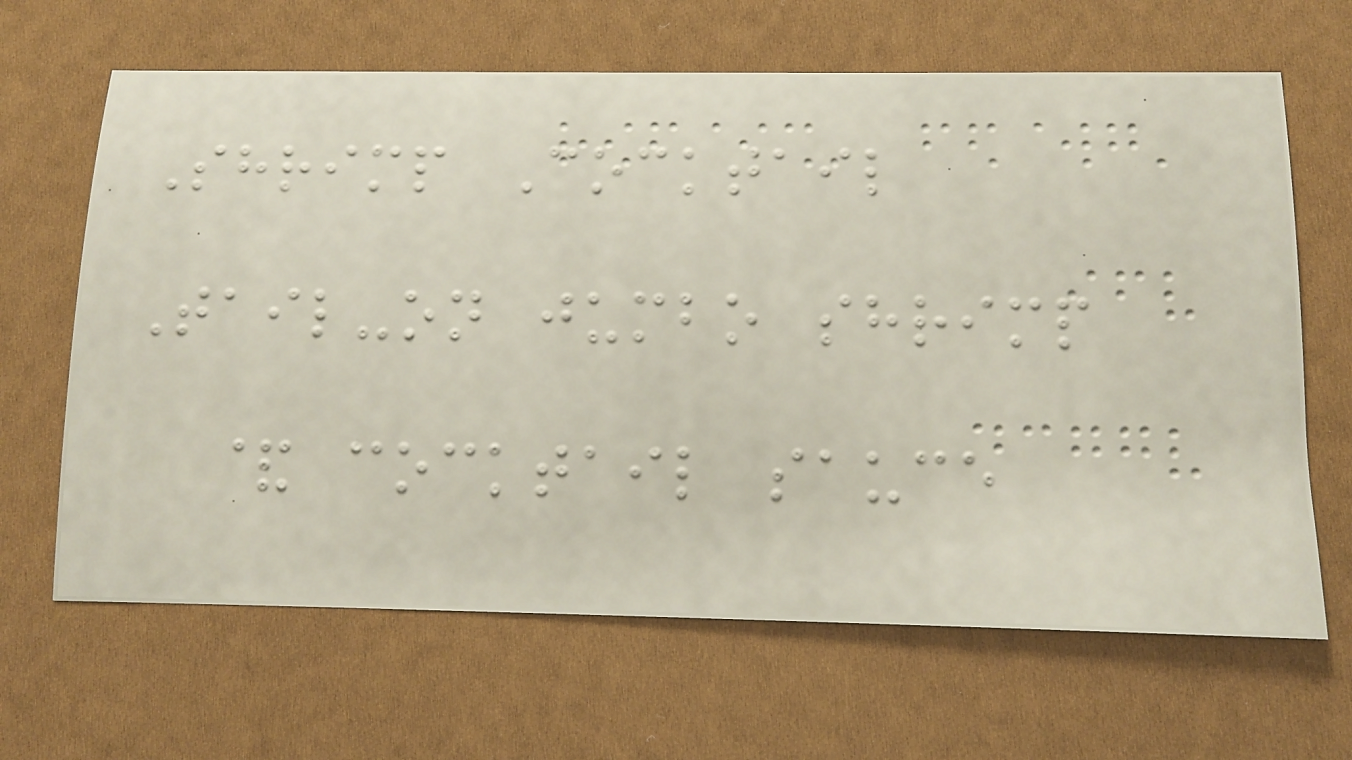Shrimp Cocktail
Tail-on jumbo shrimp
& cocktail sauce
